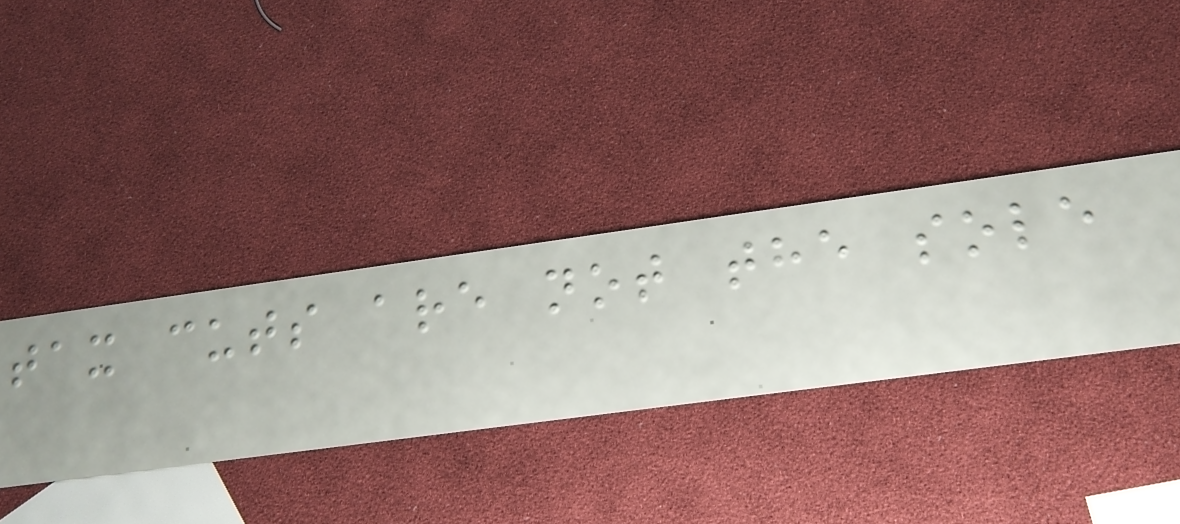tax cuts are not the sole
